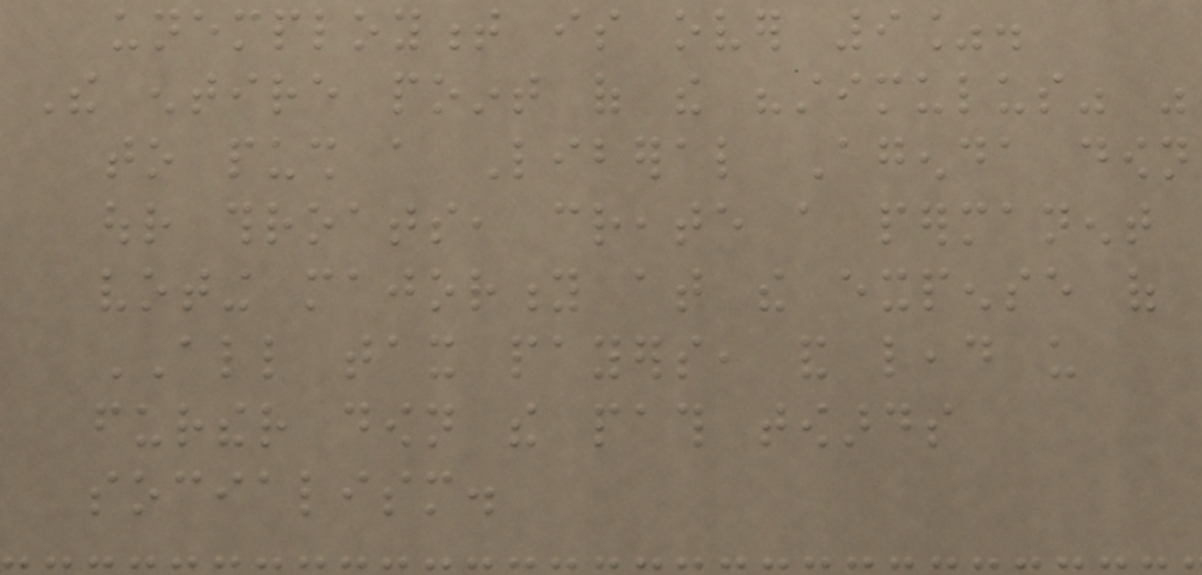unemployment is over 9%.
The entire point of the "stimulus" was
to push a Liberal Agenda down
our throats, create a permanent
voting majority at the expense of
ALL tax payers, and lead us
further down the path towards
socialism.
